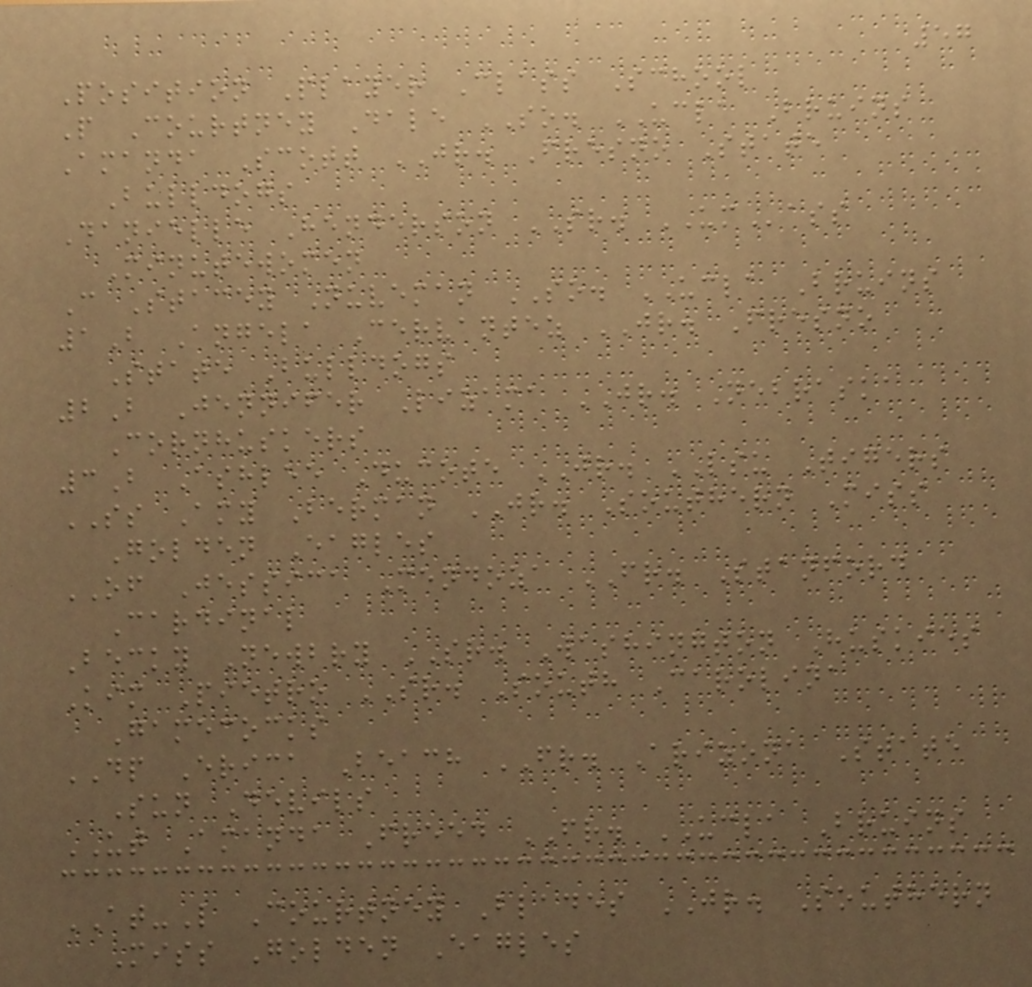57
Position Player Class School
P Courtney Dale SO. UCLA Bruins
Amanda Scott JR. Fresno State
Bulldogs
Danielle Henderson SR. UMass
Minutewomen
C Stacey Nuveman SO. UCLA Bruins
1B Angela Cervantez JR. Fresno
State Bulldogs
2B Jennifer Lizama JR. Nebraska
Cornhuskers
3B Ashlee Ducote JR. LSU Tigers
SS Amy Berman JR. Southern Miss
Golden Eagles
OF Jessica Mendoza FR. Stanford
Cardinal
Becky Newbry SR. Washington Huskies
Kim Pietro SR. South Carolina
Gamecocks
DP Erica Beach FR. Arizona State
Sun Devils
UT Amanda Freed FR. UCLA Bruins
AT-L Courtney Blades JR. Southern
Miss Golden Eagles
